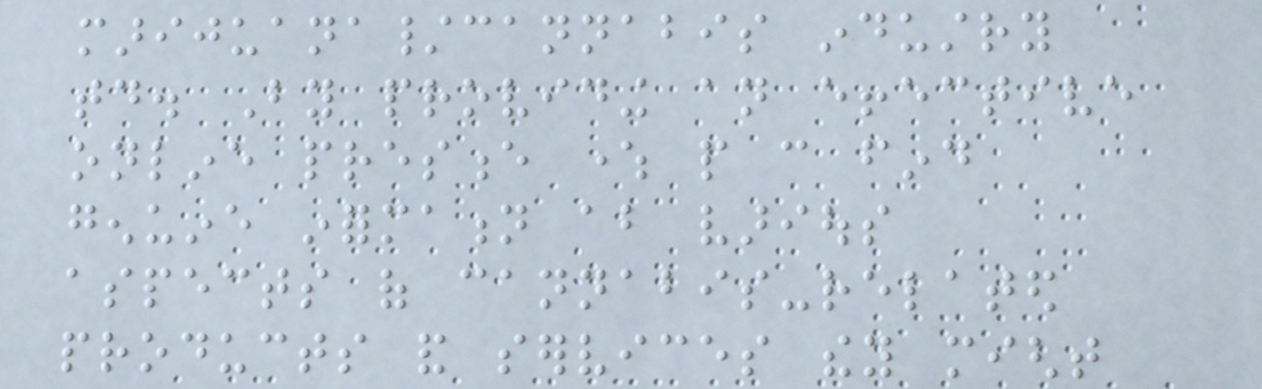marijuana/cannabis industry
today. By providing an effective
online presence where people can find
genuine information about various
aspects of cannabis-related
products and services they might
